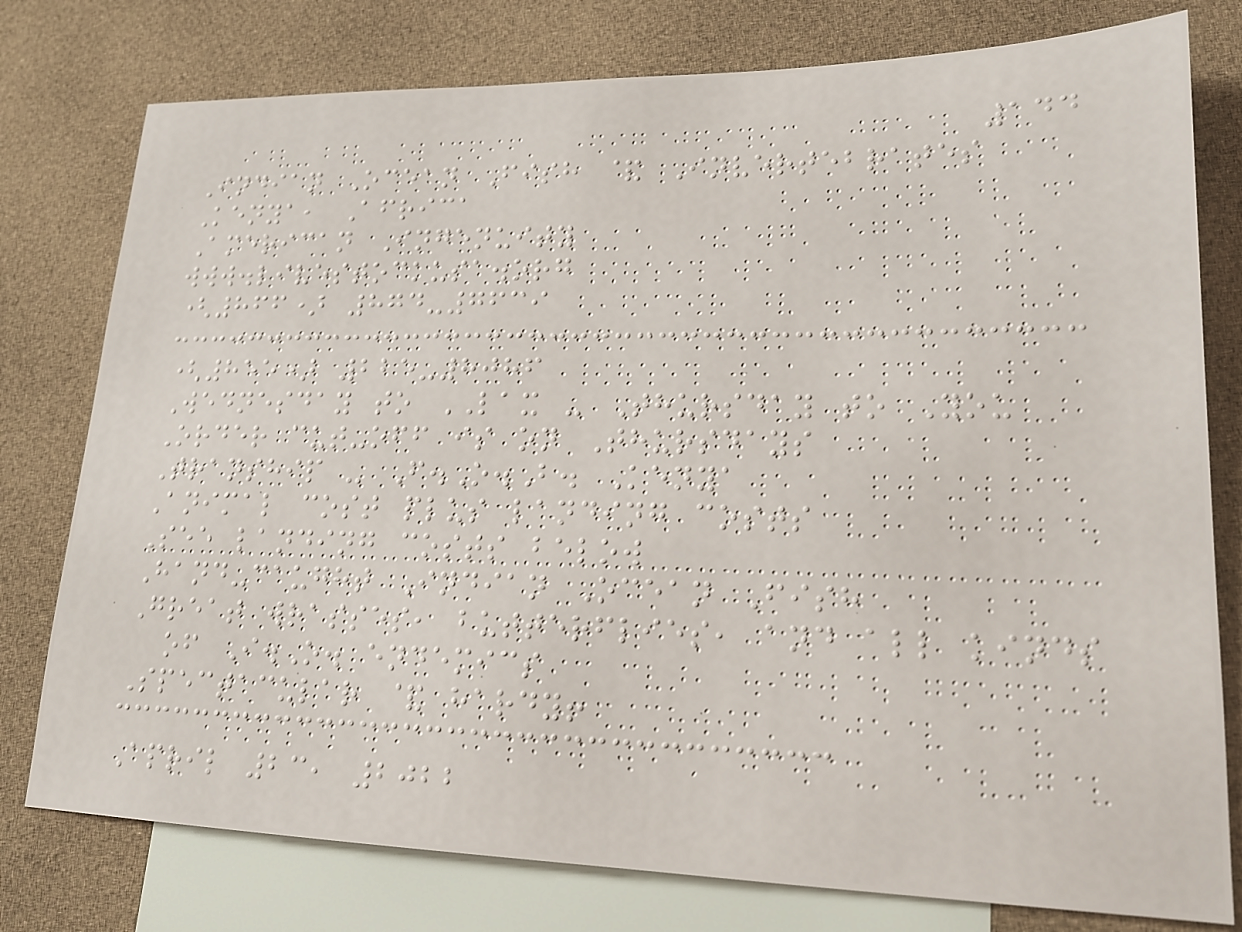144
Indian Ocean Fish & Invertebrates
Kenya, Africa
American Ingenuity
www.livestockusa.org
(866) 874-7639
(855) 225-8086
Wednesday to LAX - Thursday to You
Order cut-off is on Thursdays
Tranship - F.O.B. Kenya
Animal cost plus landing costs
See landing costs below
Hand-caught Indian Ocean Fish
Great wrasses, butterflies, and all kinds
of I.O. endemics
Spectacular & hardy!
April 23, 2022
